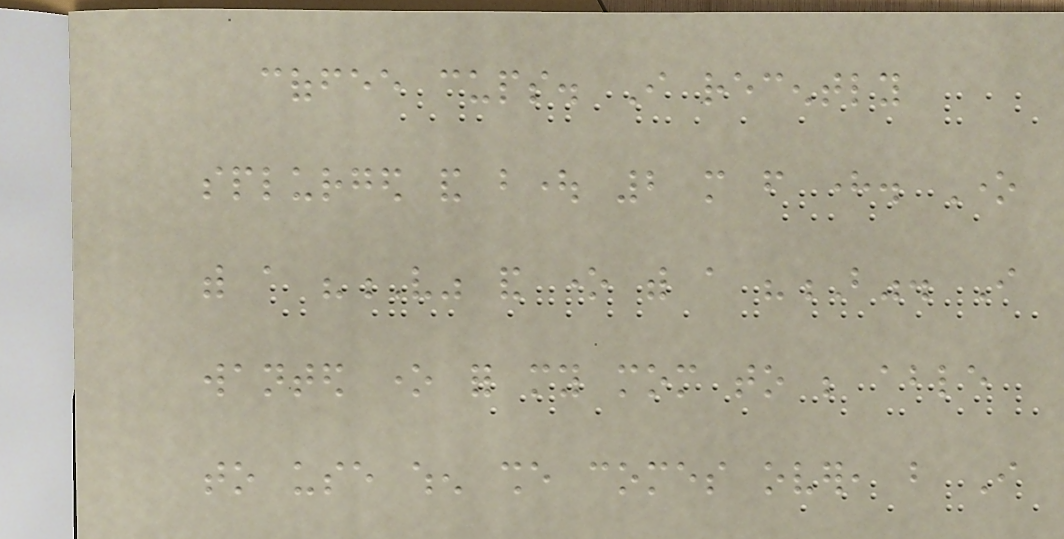coffee cups. I recently
splurged and bought 2 more from here. One
with a "V" and one with a "B". I
wanted one for my mom to be able
to use when she comes over, but I
